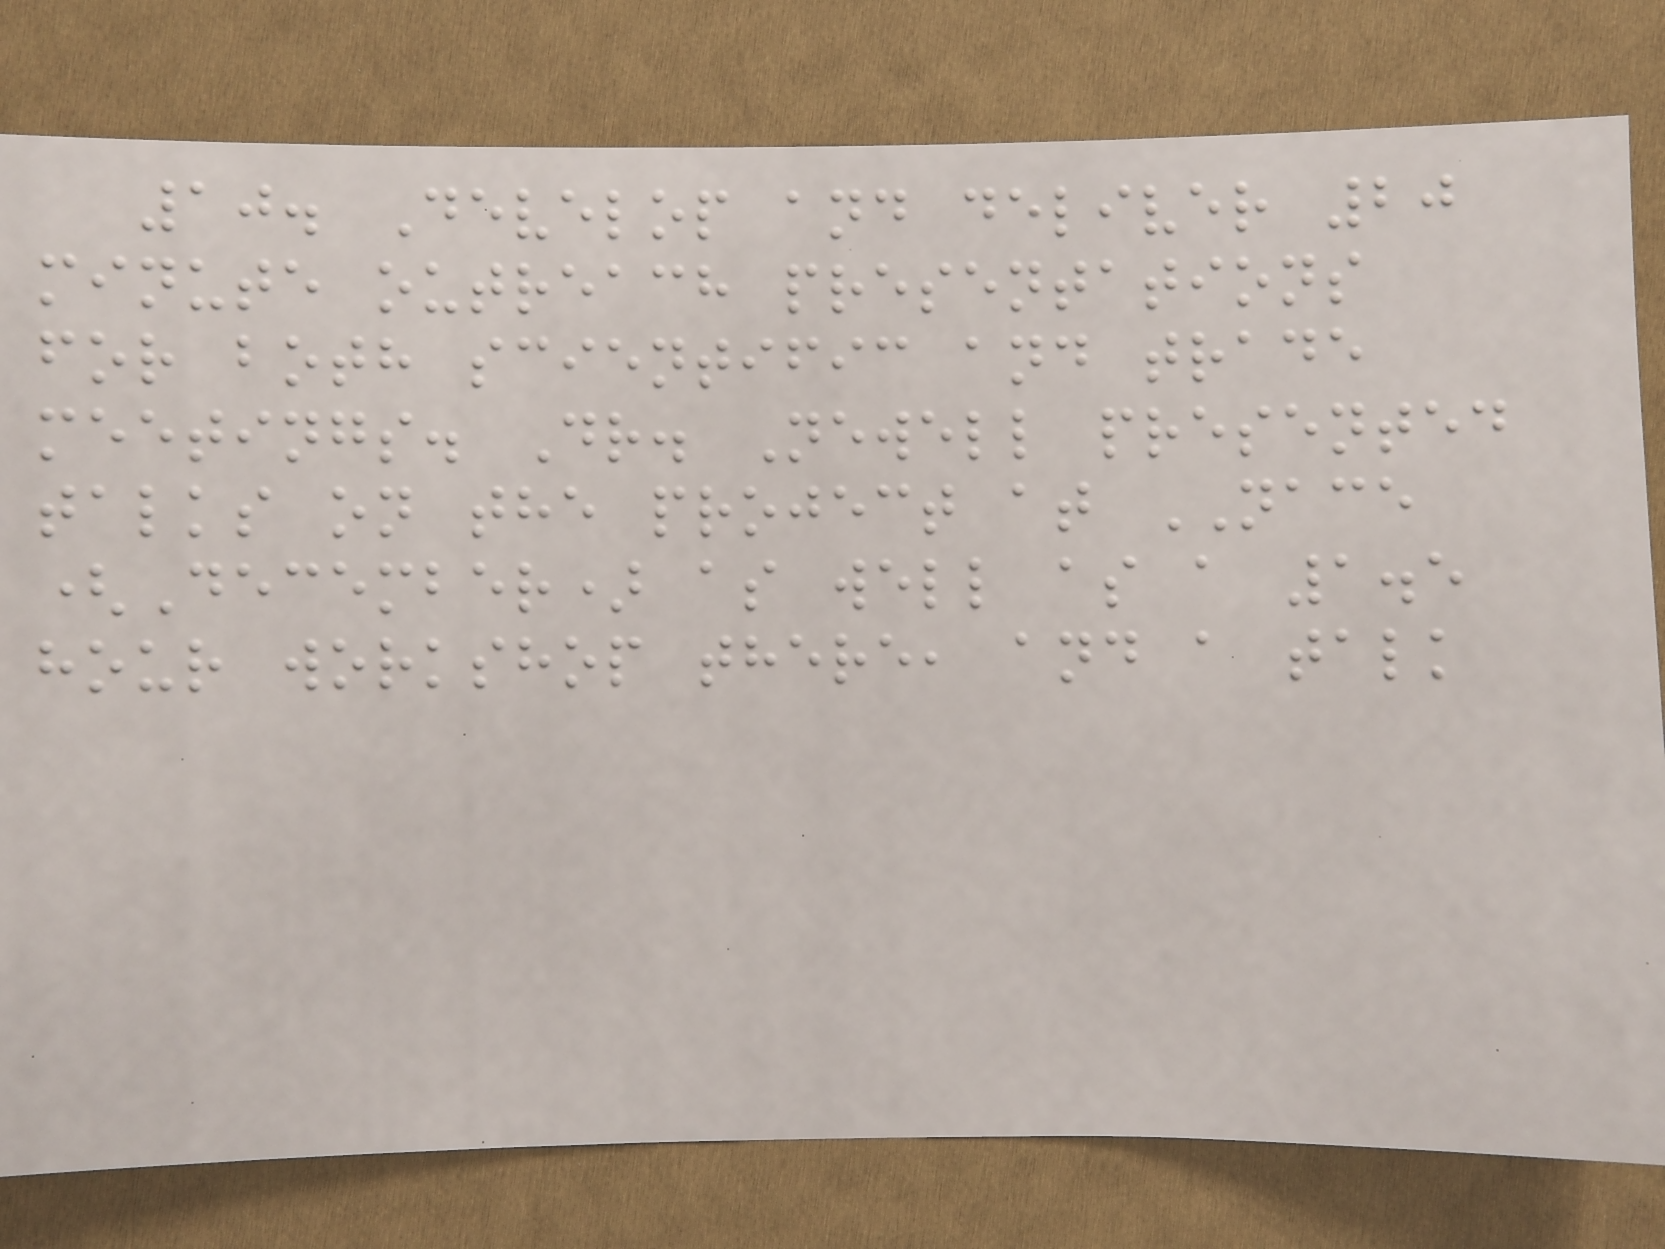10. Develop and deliver 20
minute outreach presentations
for both scientific and trade
meetings. Dr. Newell presented
talks on the project at NACE
(December) as well as a 1.5
hour workshop there, and a talk
